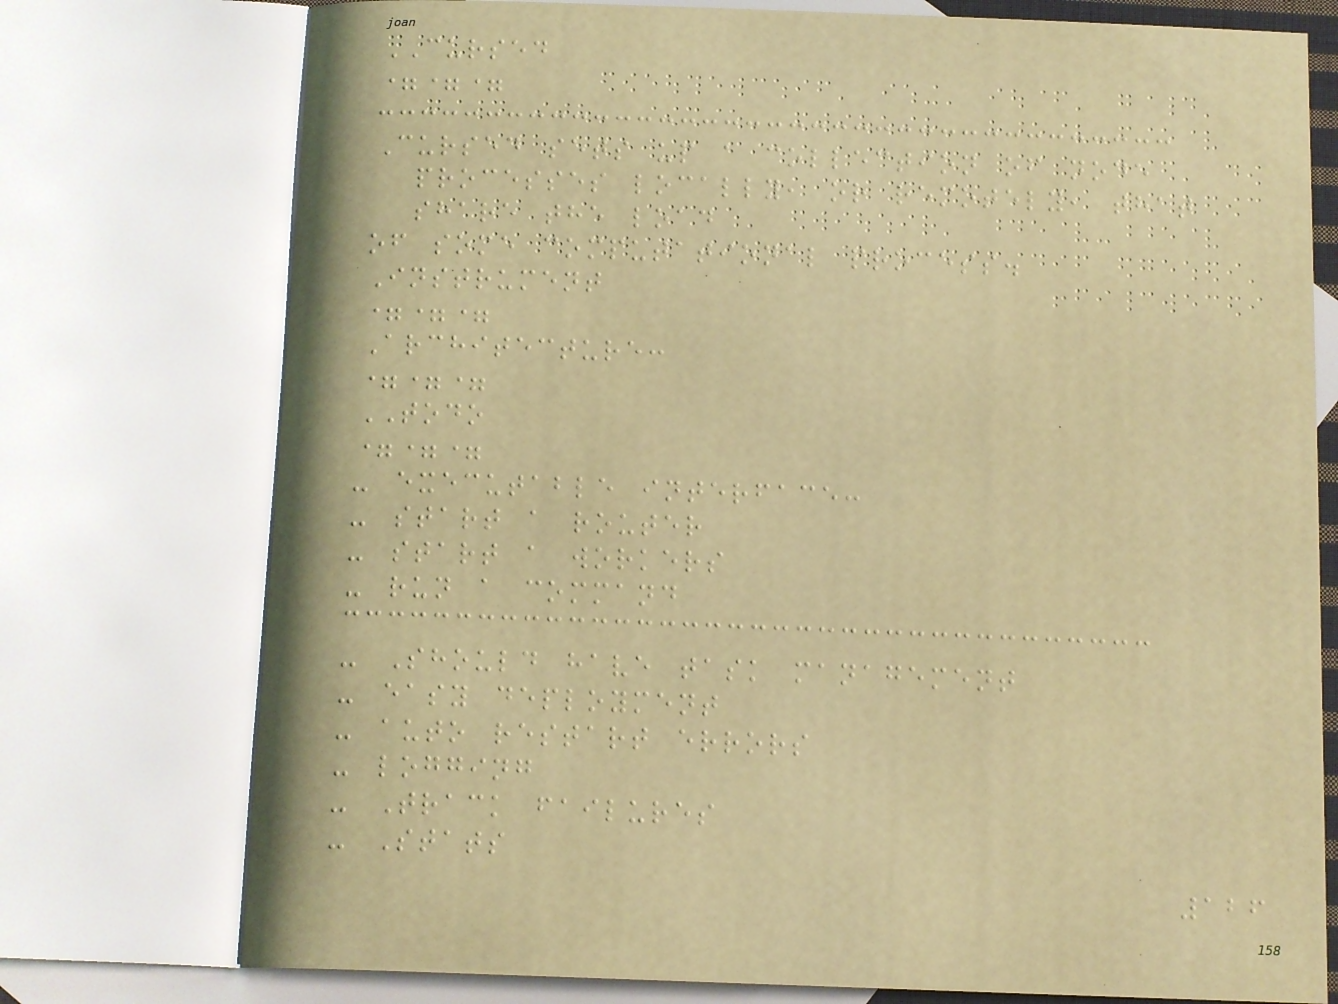CURSED
===
Cursed sets up a collection of node
processes locally, or remotely, that
share the load
of some computational process.
Instrument
===
Architecture:
===
TODO
===
- executable interface:
- start a router
- start a workers
- run a command
- Should have task management
- easy deployment
- auto restart errors
- logging
- Track failures
- Stats
126
